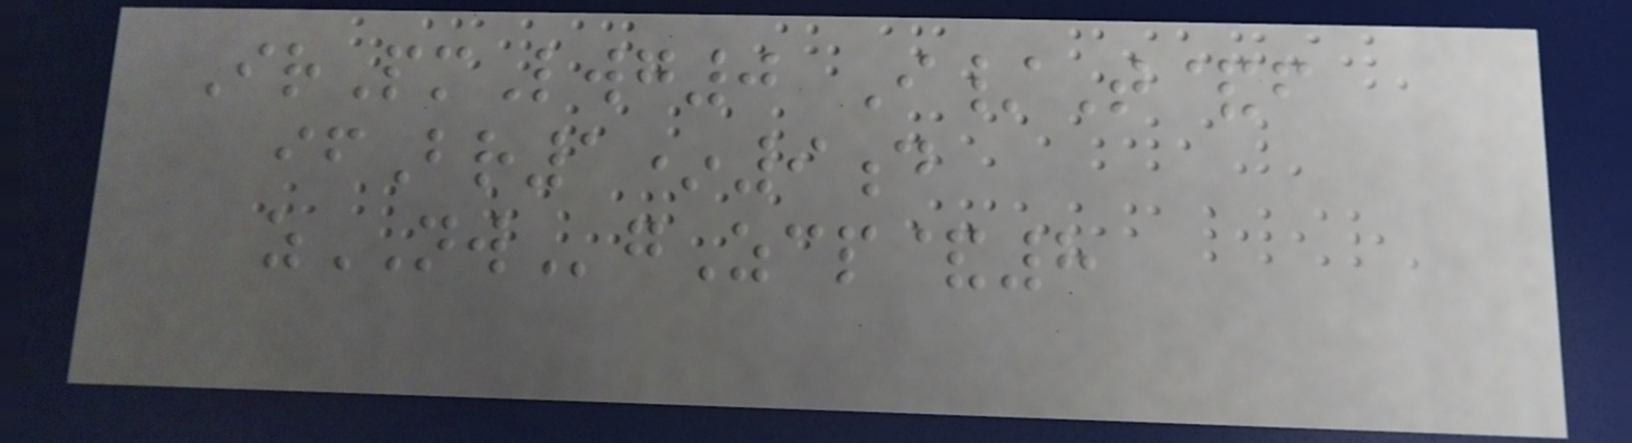IrPmLwg0 I/T&f
ifBr1*9d
zNWgZcp&8
